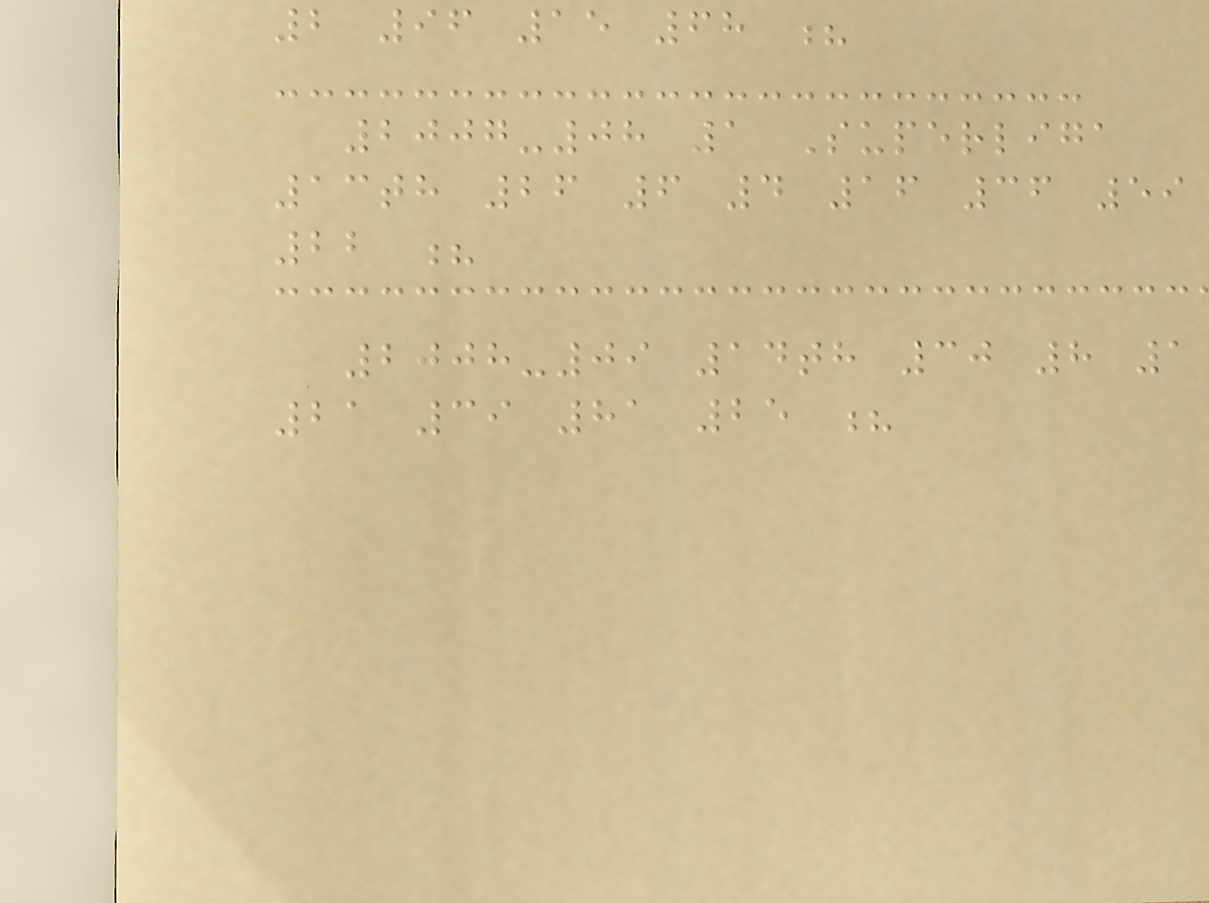2 96 15 68 ?
2007-08 1 Superliga
13th 26 6 4 16 36 59
22 ?
2008-09 14th 30 8 1
21 39 81 25 ?
